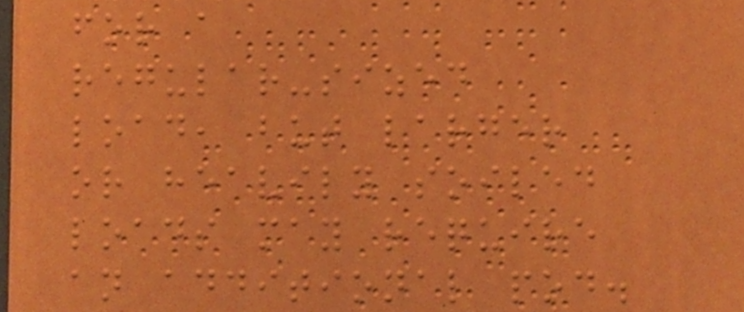for a
regular-sized
load, but larger
or heavily soiled
loads may require
an additional pod.
